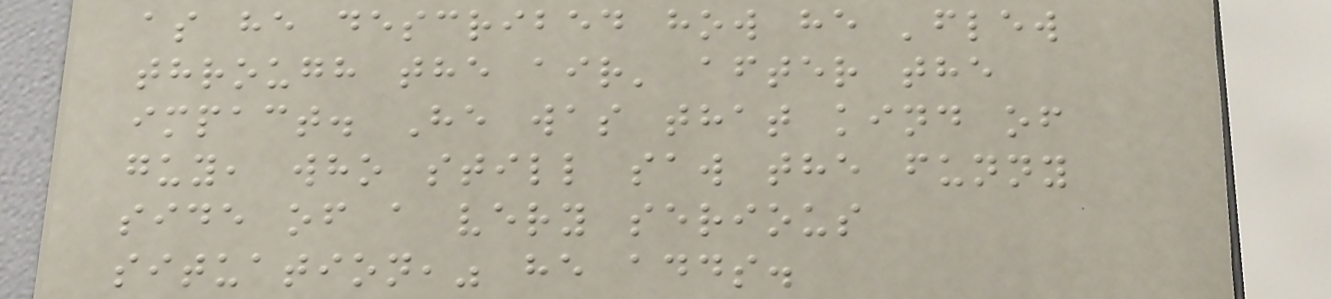as he described how he 'flew
through the air' after the
impact. He was that kind of
guy, who still saw the funny
side of a very serious
situation," he adds.
